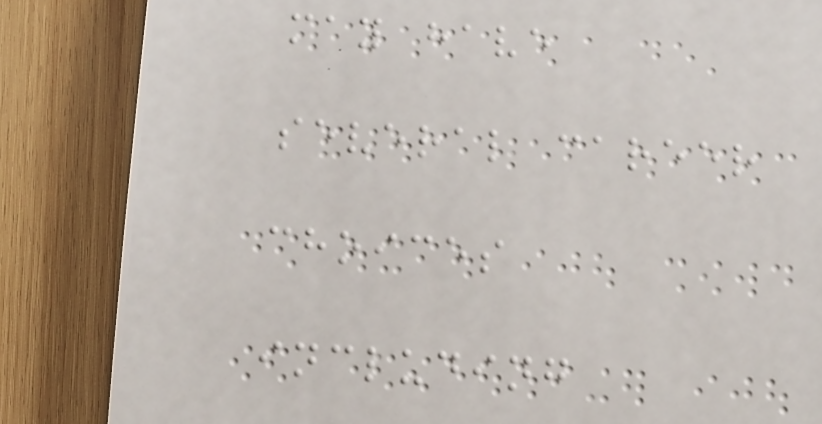may have
several career
choices
including
